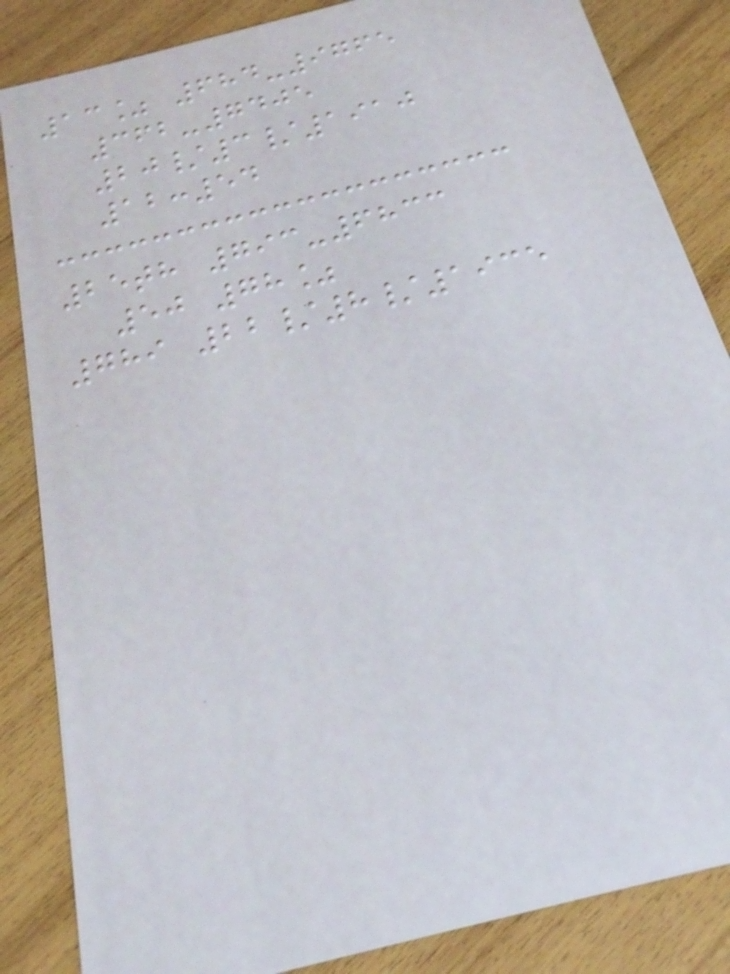13% 684-9765
362-7405
20/3/1910
12:54
25th 793-6833
50 78%
789 22/8/1935
